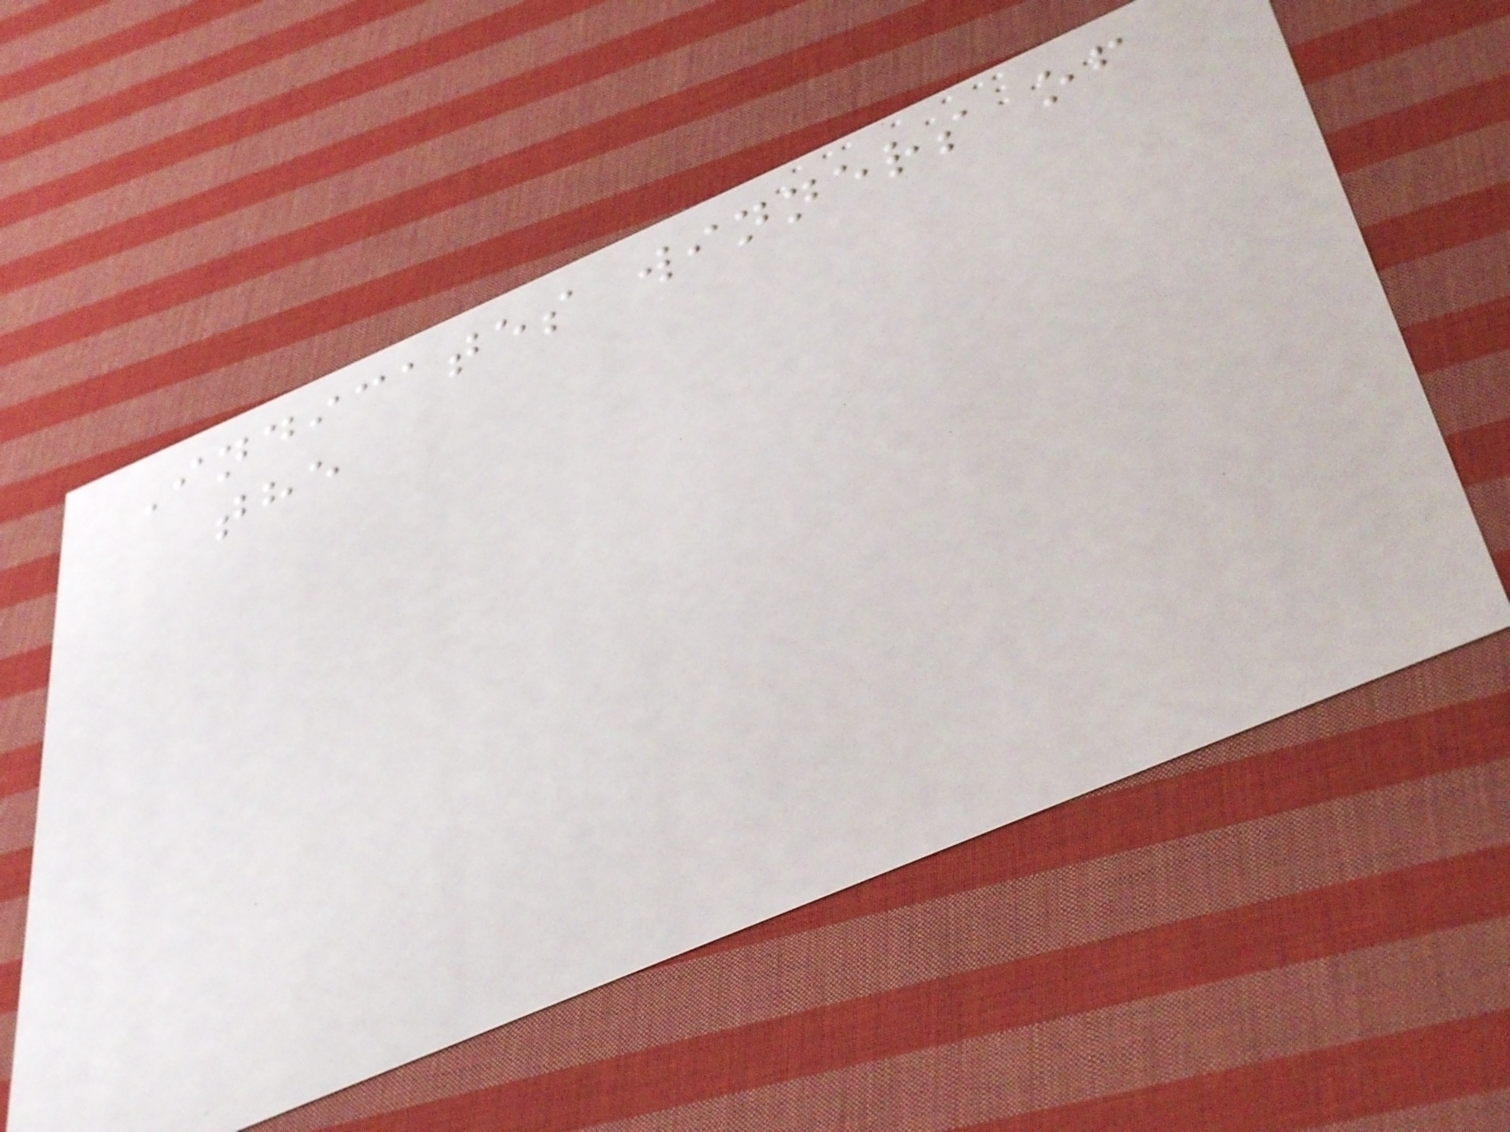Indicates winners of
the
